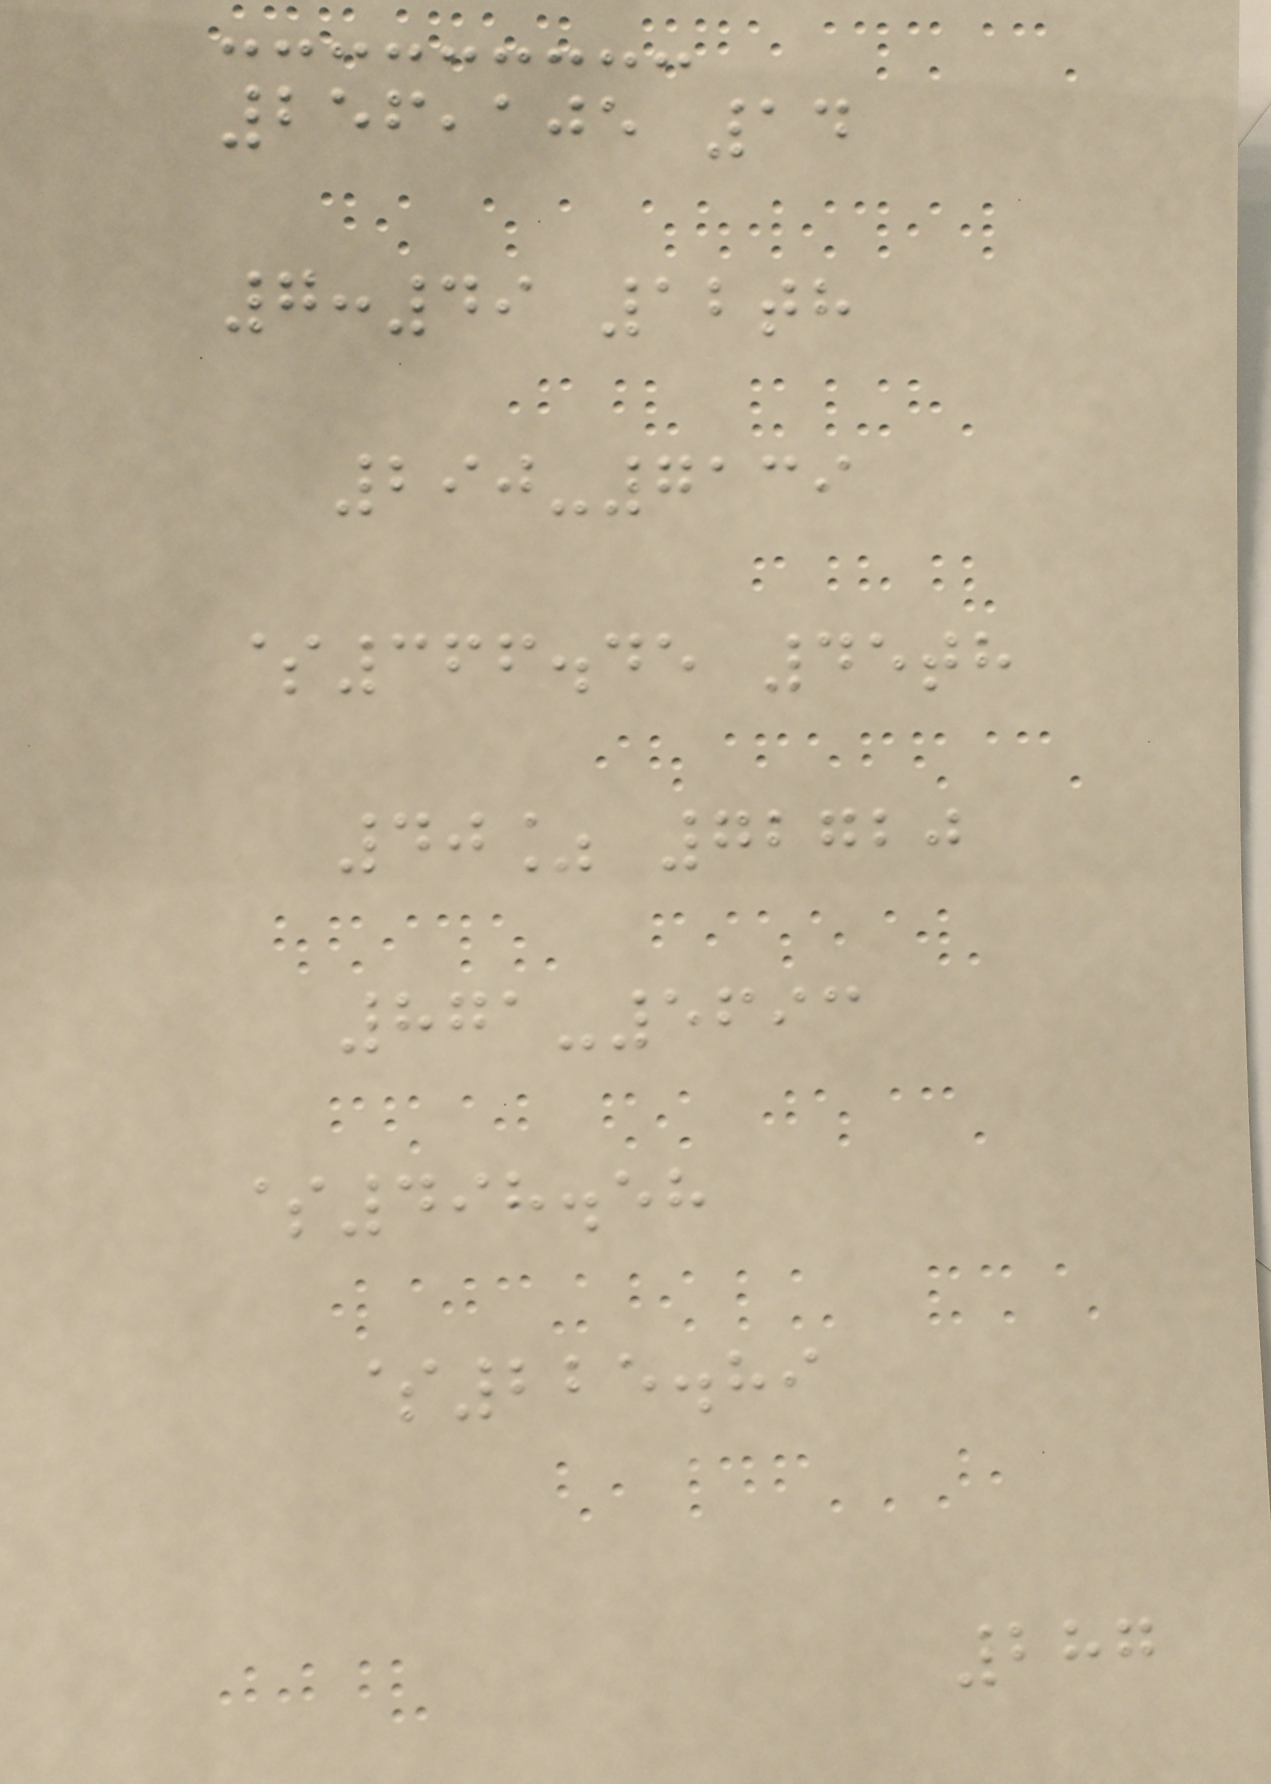256,105 14
7:49 12th
290-7139
$366.45 45th
40% 72720
871-5693
$498.58
$225.89
287
